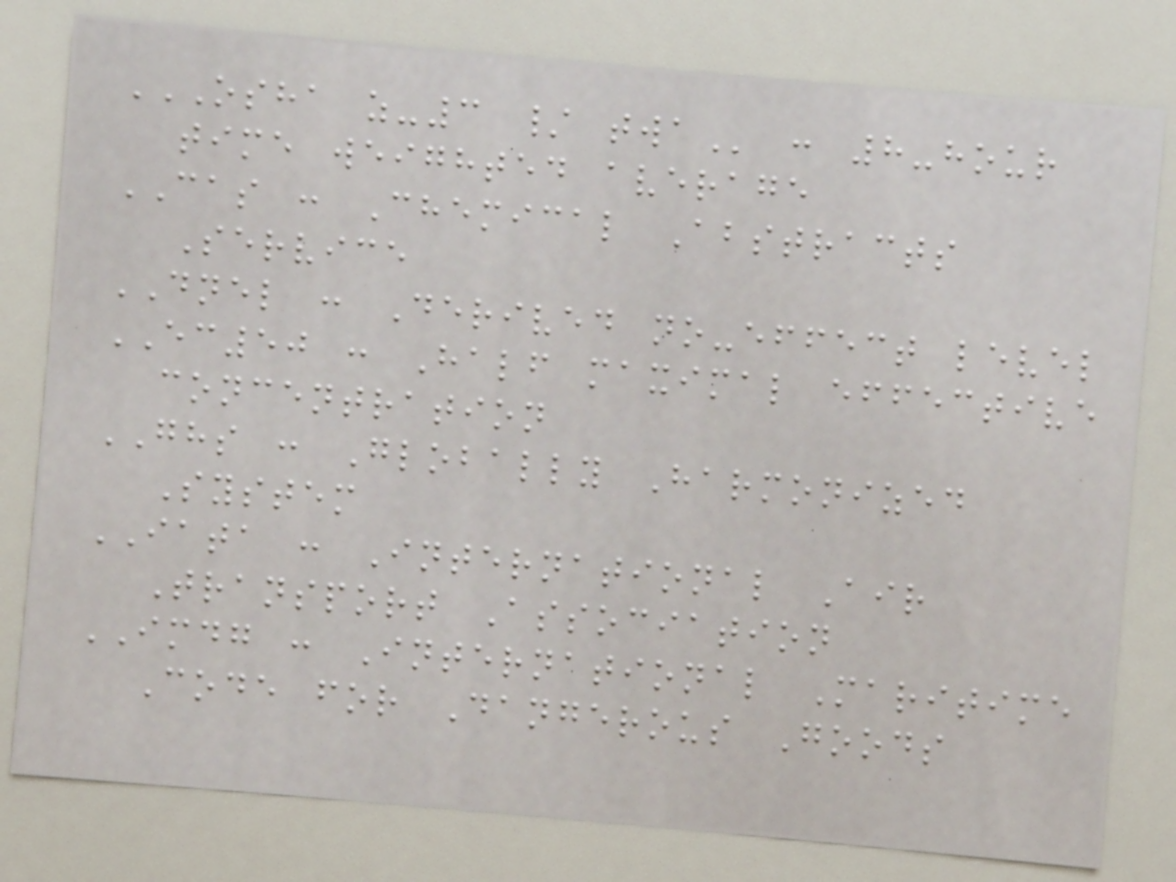OSHA Z-3 / TWA : 8-hour
time weighted average
CAS : Chemical Abstracts
Service
DNEL : Derived no-effect level
EC50 : Half maximal effective
concentration
GHS : Globally Harmonized
System
IATA : International Air
Transport Association
IMDG : International Maritime
Code for Dangerous Goods
